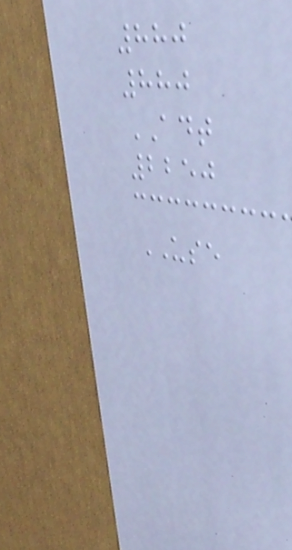880
880
ADT
2250
USE
